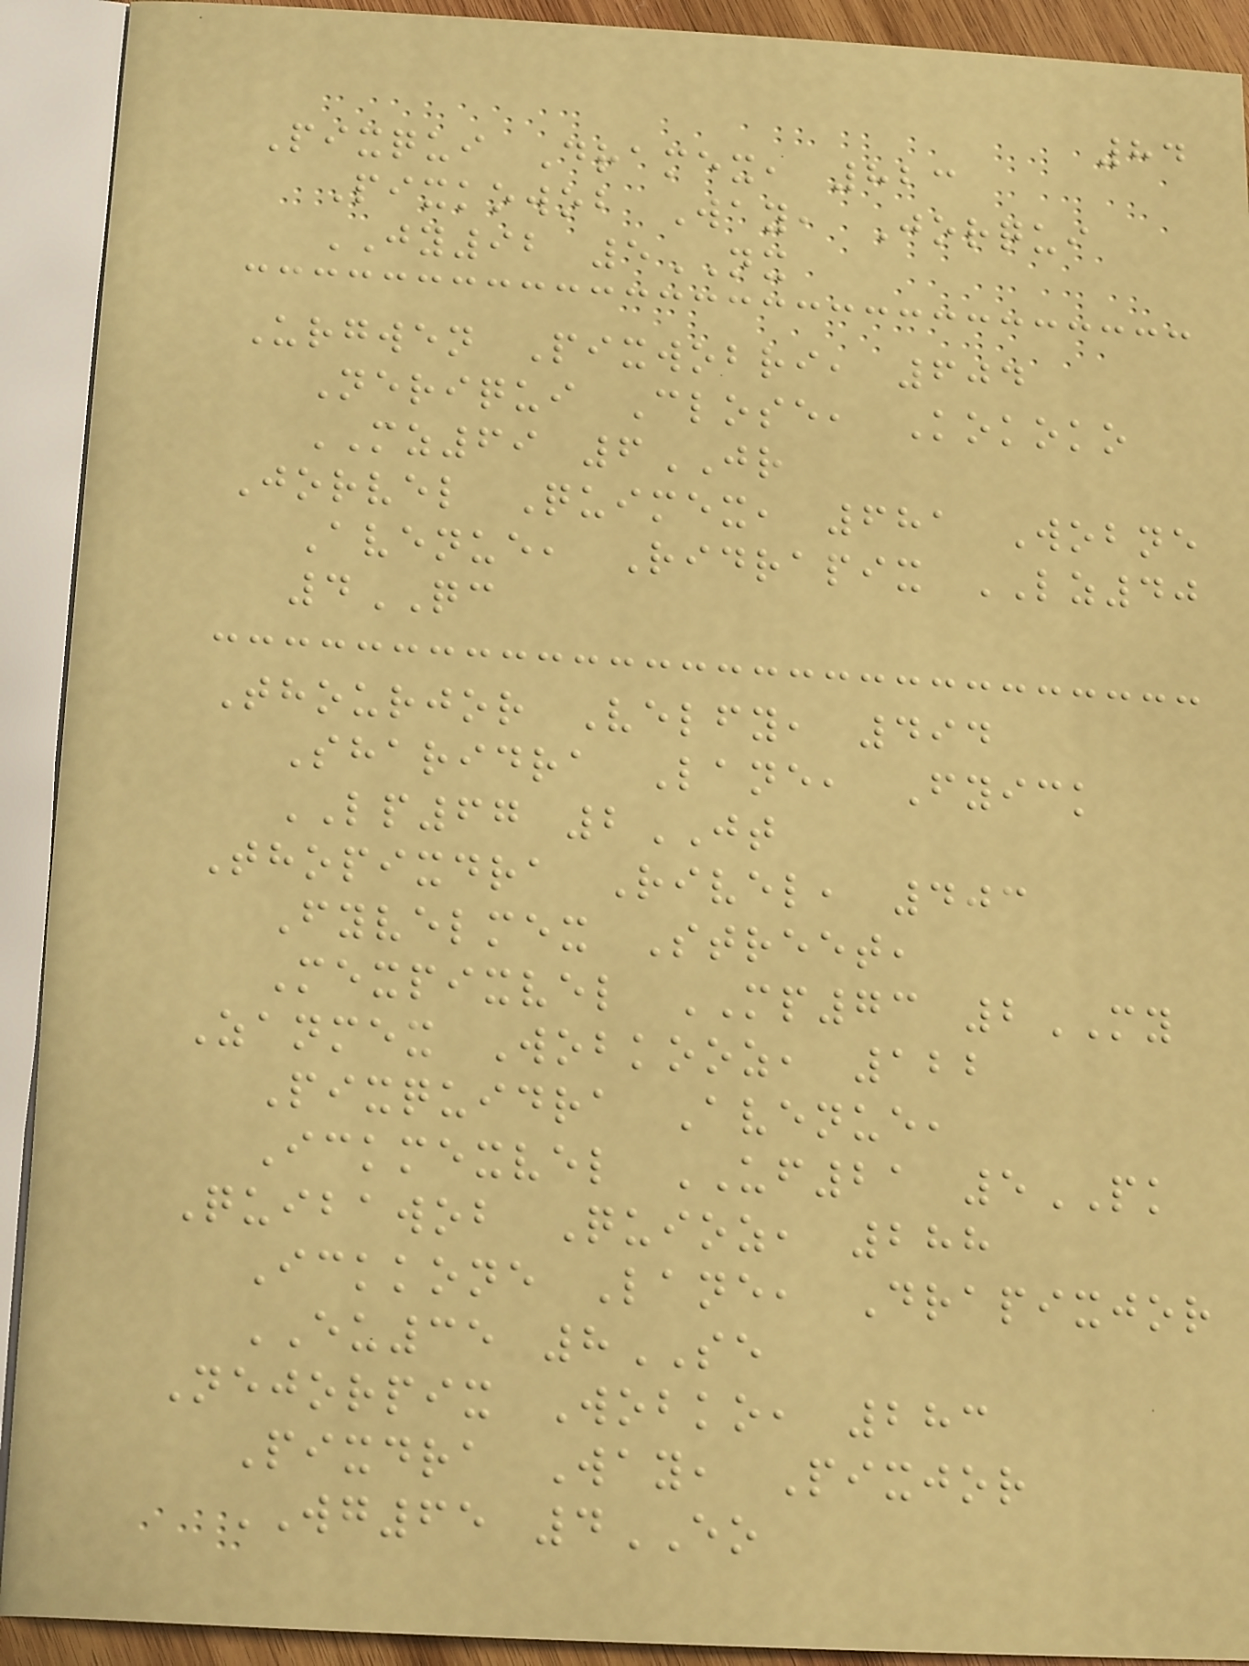84
Pixqui Dramex, 823
Pixkowob Way, Jorqui
JY92 5NX
Urgwen Pixwobri, 604
Neriqui Close, Kokoko
MZ69 6JR
Jorvel Quimex, 681 Wobne
Avenue, Ridrapix LZ40
4QC
Thourjor Velfy, 494
Sharidra Lane, Fyick
LP67 2JT
Thopixdra Rivel, 403
Fyvelmex Street,
Mexpixvel MP73 2MY
Zanmex Wobkooz, 122
Pixquidra Avenue,
Ickmexvel UF21 5PK
Quibawob Quioz, 288
Ickkone Lane, Drapixjor
EU35 8SE
Nejorpix Wobko, 283
Pixdra Way, Pixjor
WG65 4EO
